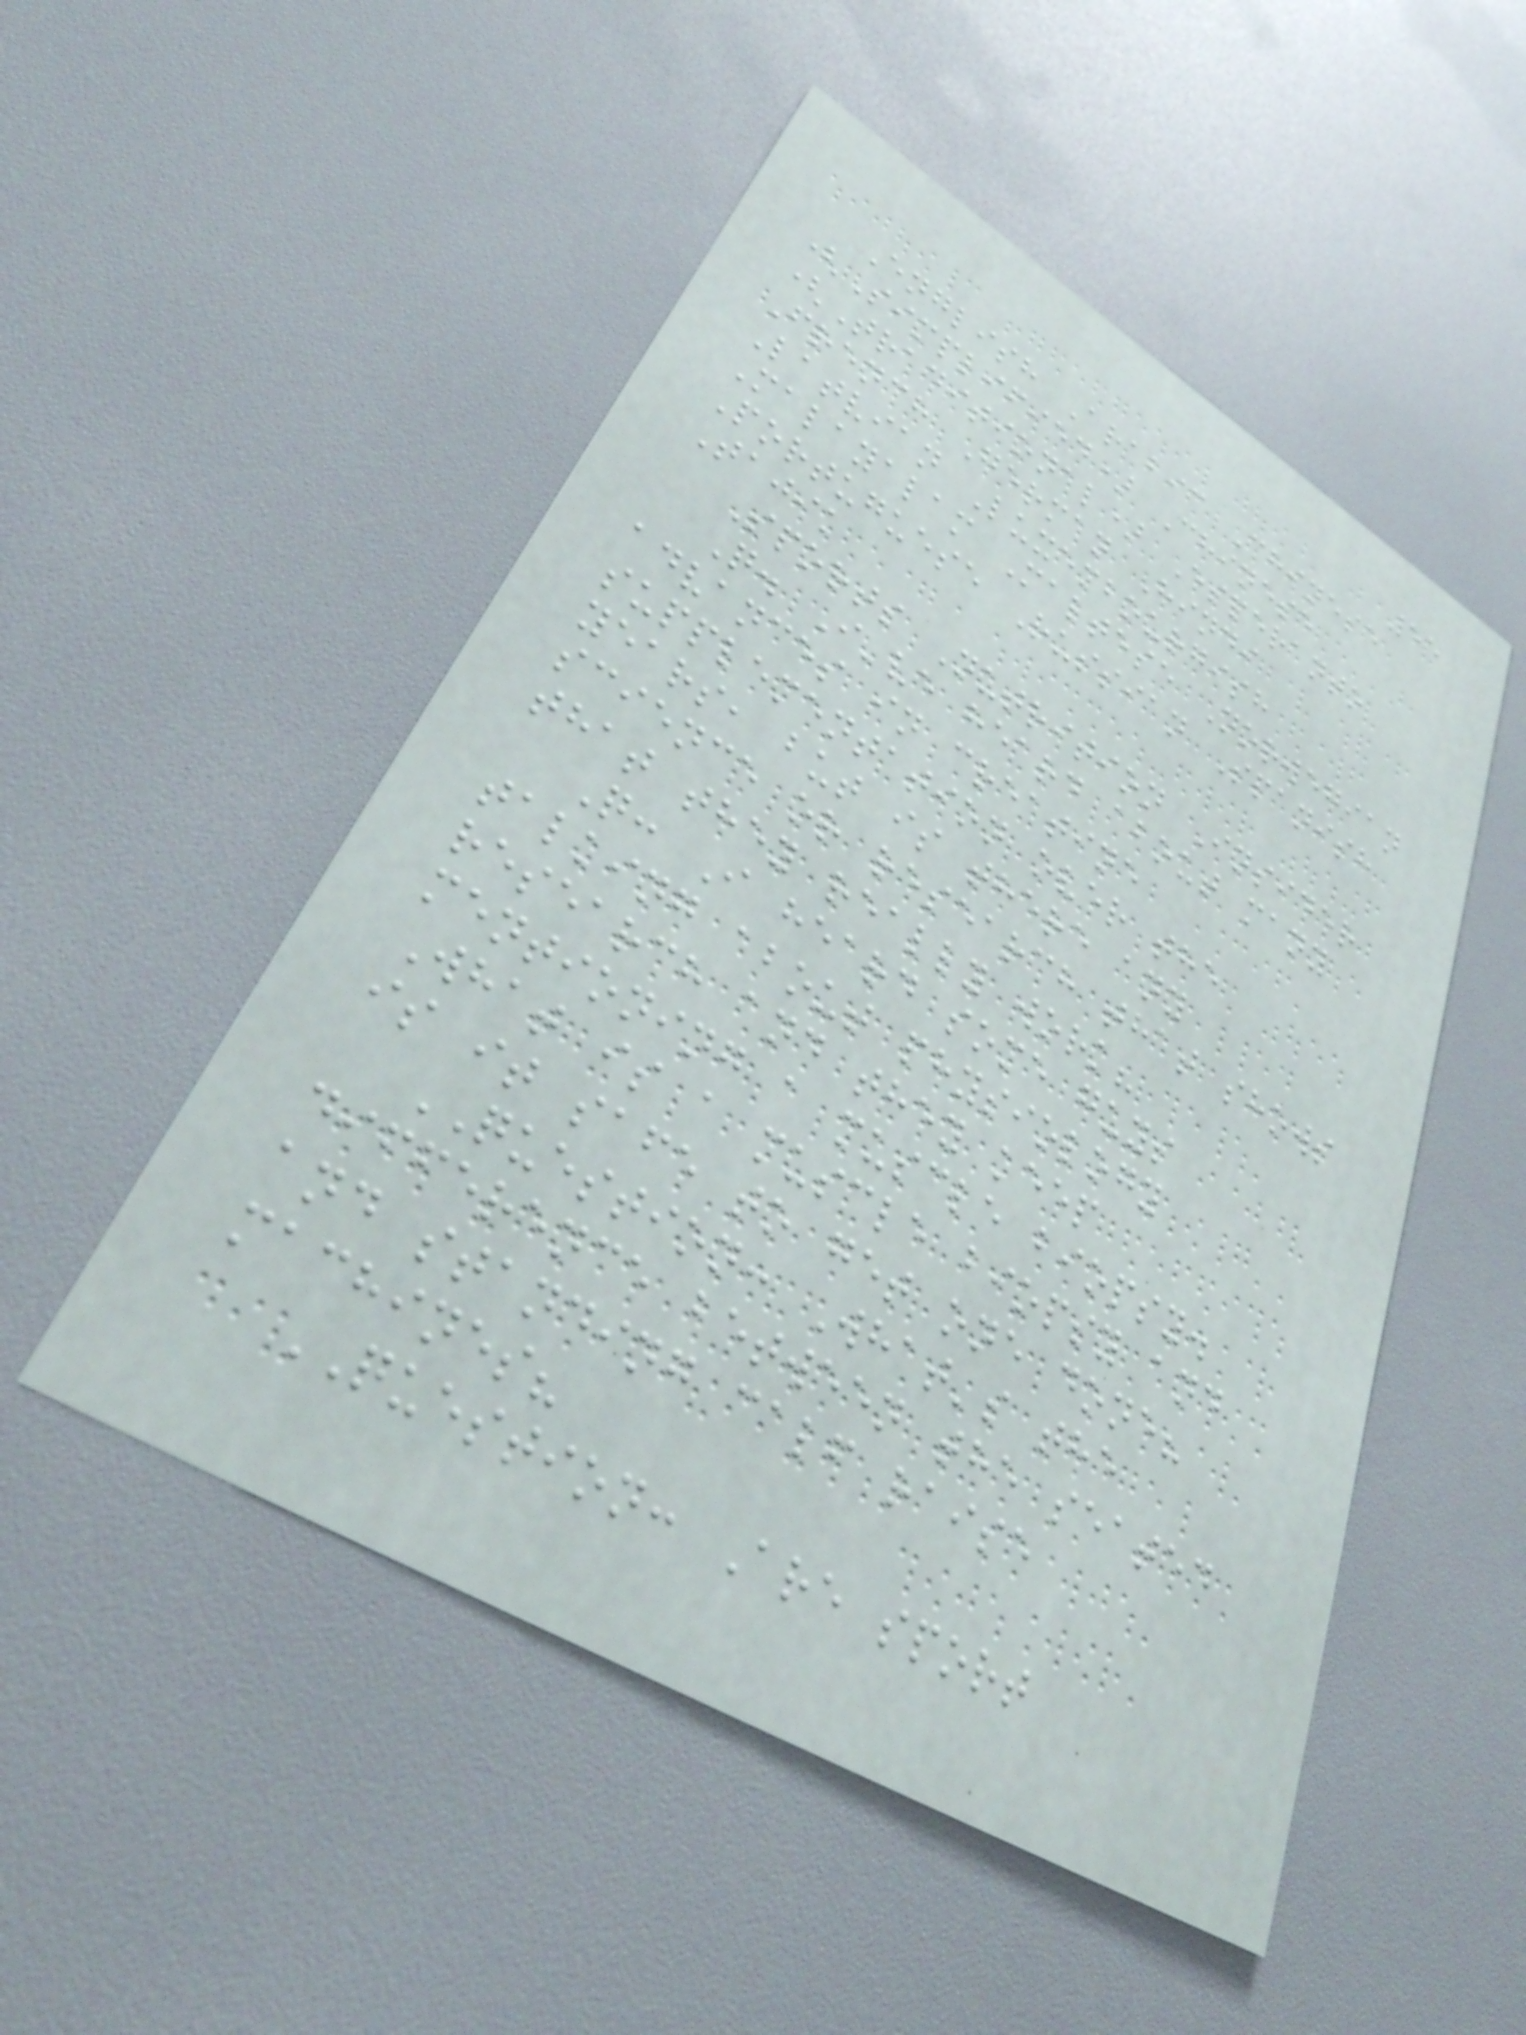55
English Arabic Chinese
(Simplified) Chinese
(Traditional) Esperanto
French German Hindi
Latvian Luxembourgish
Malayalam Maltese Norwegian
Portuguese Russian Spanish
Tajik
Sports Nutrition Insider
Q. I've heard about many
advances in creatine
supplementation over the
years, but is there any
science or research that shows
that they really work?
Q: I heard some guys
talking about physiology
research and they keep
mentioning a muscle biopsy.
What is a muscle biopsy and
is it safe to get one done?
QUESTION: What's the
difference between the seated
and standing calf raise
machines?
QUESTION: Are sport
